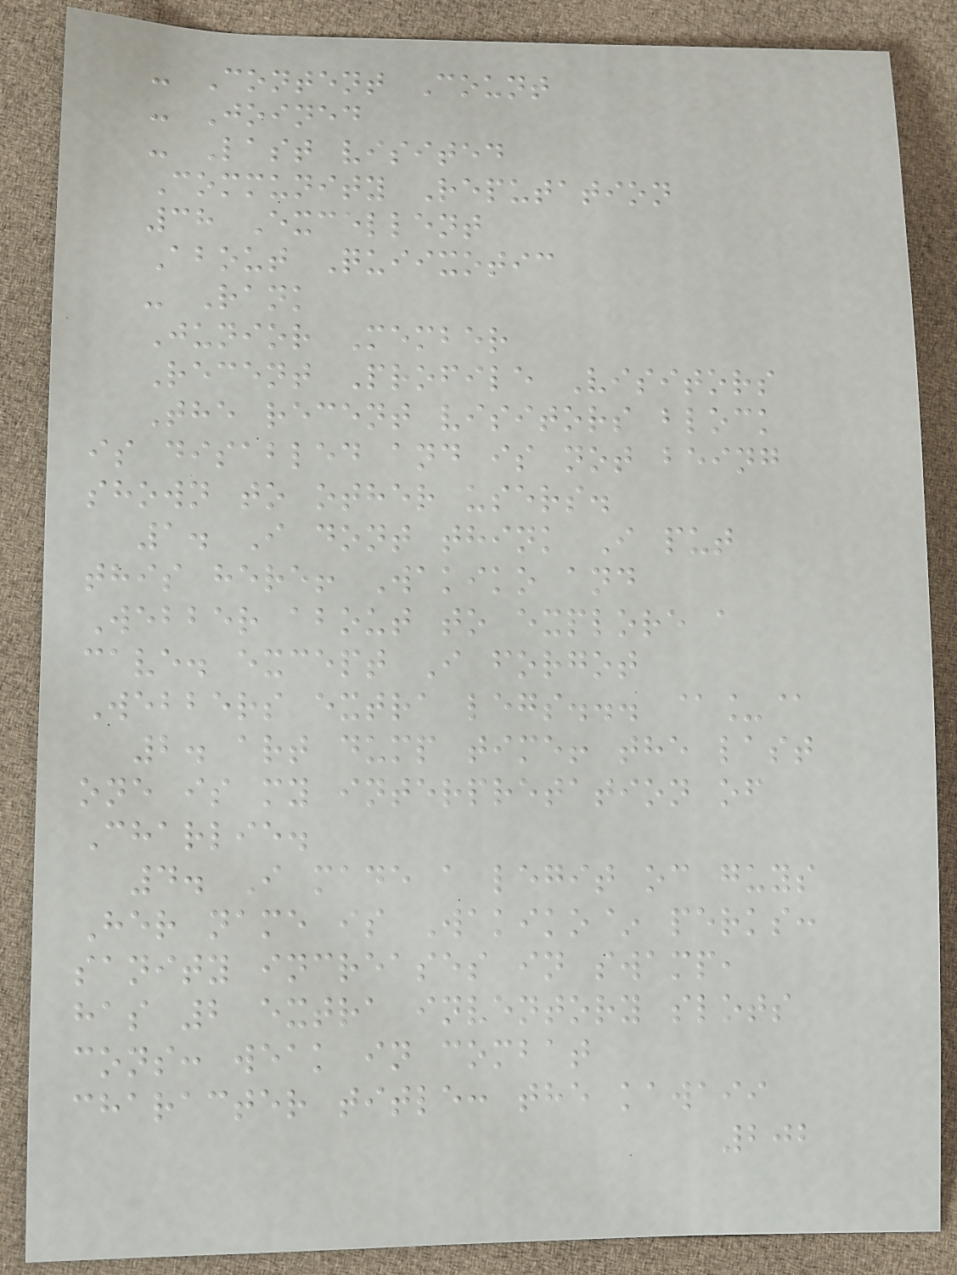- Content Count
- Joined
- Last visited
Community Reputation
38 Excellent
About Quiixotic
- Rank
Junior Member
Recent Profile Visitors
The recent visitors block
is disabled and is not being
shown to other users.
1. I dont think I put
this here! Wakiko and
Webber about to explore a
cave. except I forgot
Webbers extra legs... @_@
2. art dump time! the last
one is my interpretation of
Charlie.
4. I made a legit oc guys
Her name is Wakiko~ perks:
sanity increases in swamp,
has 2 extra inventory slots
cons: weak in combat
character title: the kawaii
202
